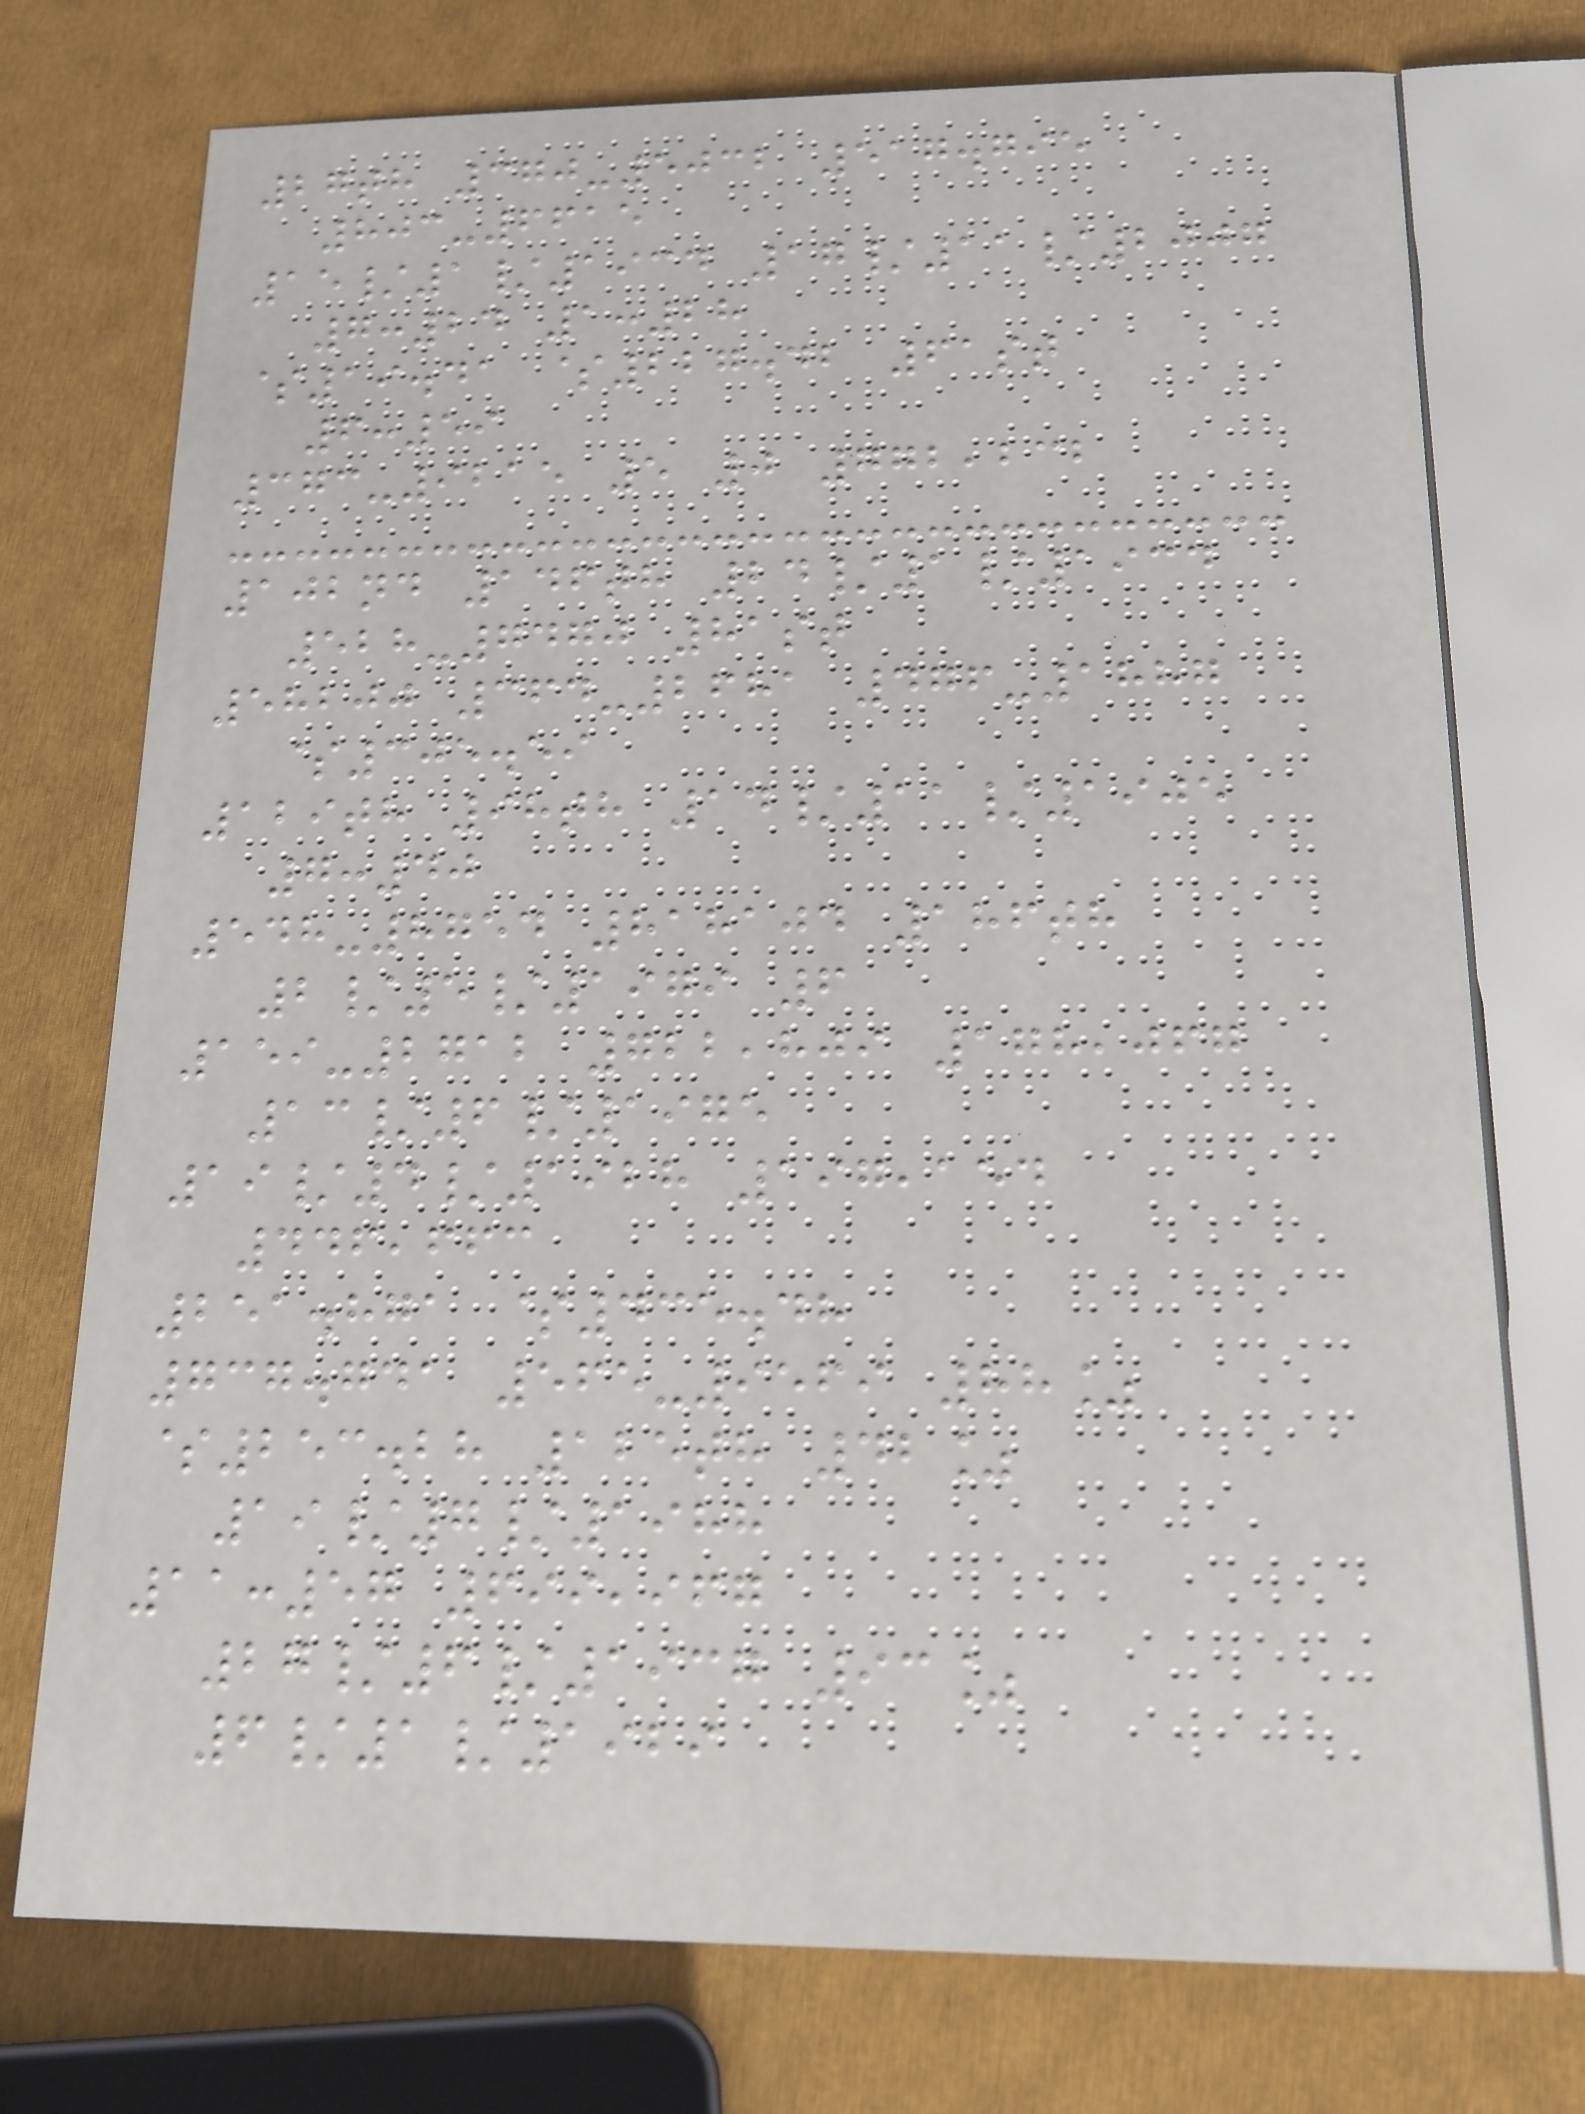27th 370-5032 517.795
803-6615
15/1/1934 17/11/2007
7:24 1:28
$19.41 $227.42 61st
6:59
373-9215 5 0 772,232
102nd 146th 24/1/1934
528-7470 81st
58200 364-2681 476-1887
$305.59
129th 98th 14/11/1905
7:40
548-8754 818104 186th
2/5/1979 6
159-2712 722,809 178,067
13/6/1975
19/4/1928 197,154
446,663
251.871 $435.48
737.741 565-9569 88%
$253.28 125th 42%
19/7/1988
11:57 699,967
27/6/1937 93%
6/1/1929
